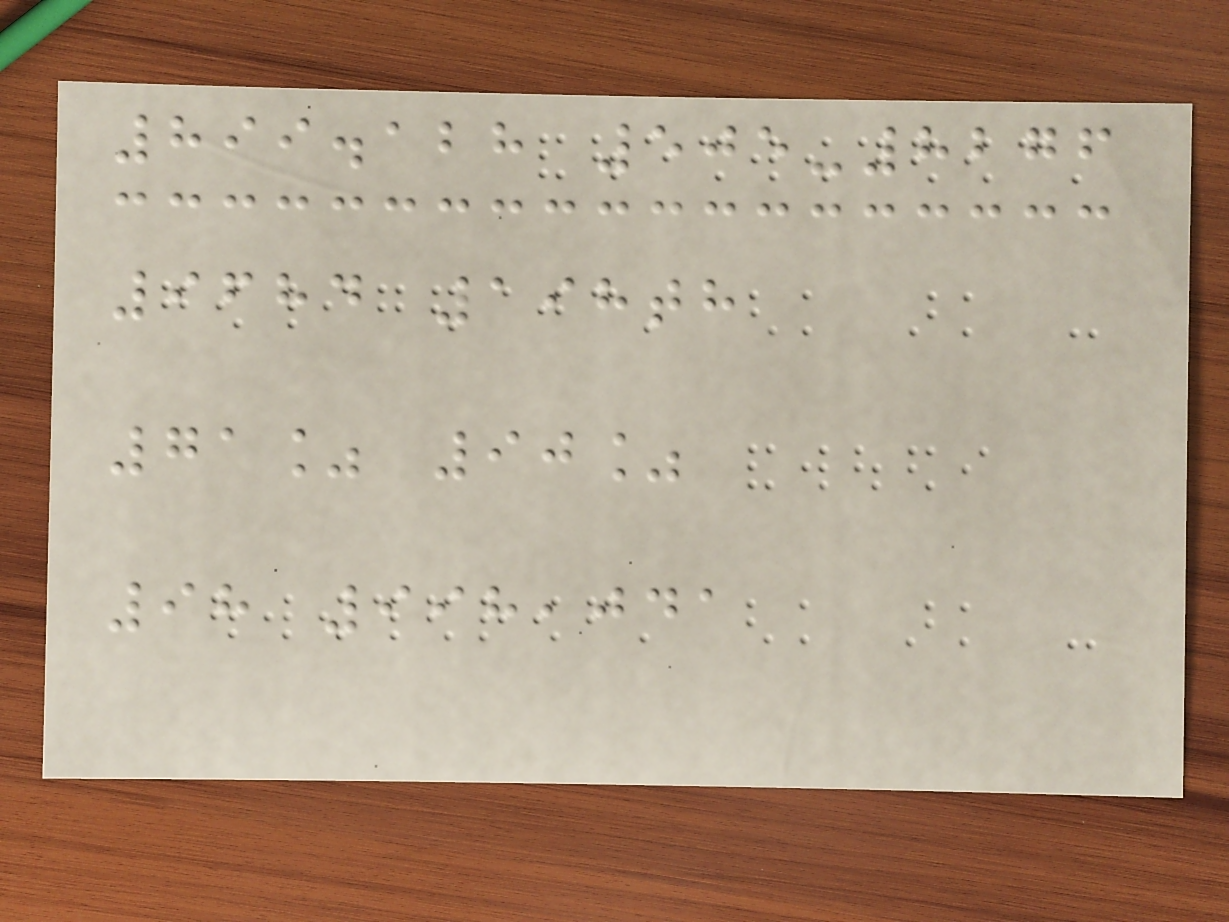899.128 505-8276
9684 198th
71% 90%
98 998,041
